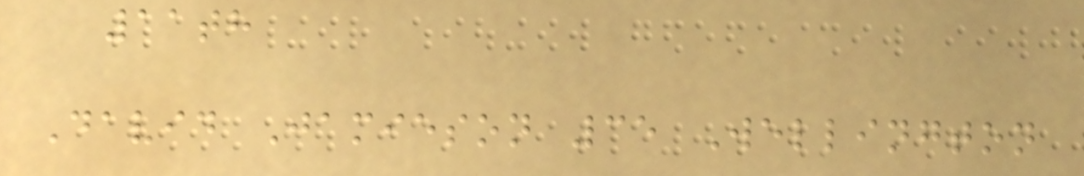11th
David Jamieson 35 Wellington
